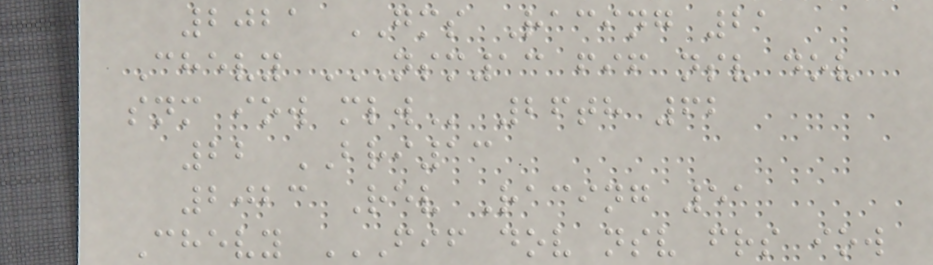2021 GMS Racing 21
Chevy NSM13 FIF NSV DOV
SNM IOW MLW 26th 62
22 BRI13
2023 Rev Racing 51
Chevy FIF DOV NSV FRS IOW
